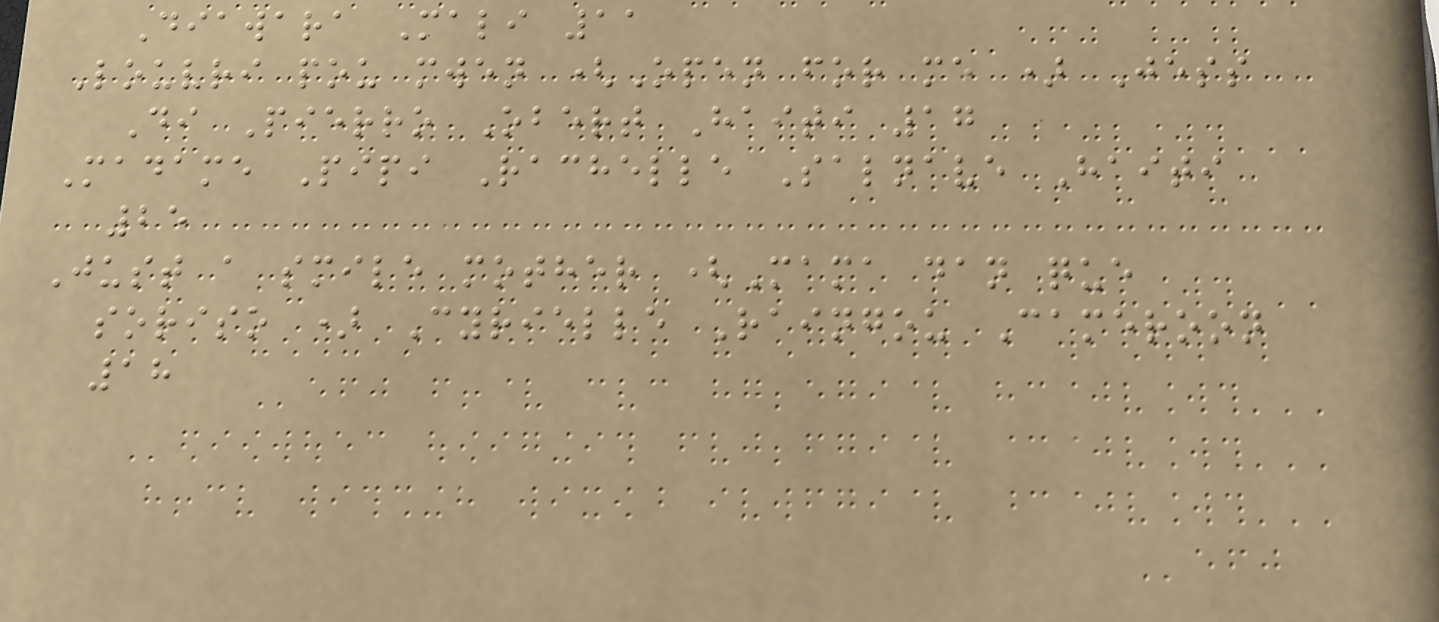Diawara Mali 11
Louvri pou mwen (Open for me ) Jess
Di Pierro Obert Haiti 17
Madame Pipi Rachelle Salnave Haiti
25
Just a smile mother (Mama dan que
soriso ) Cyrielle Raingou Cameroon
18
